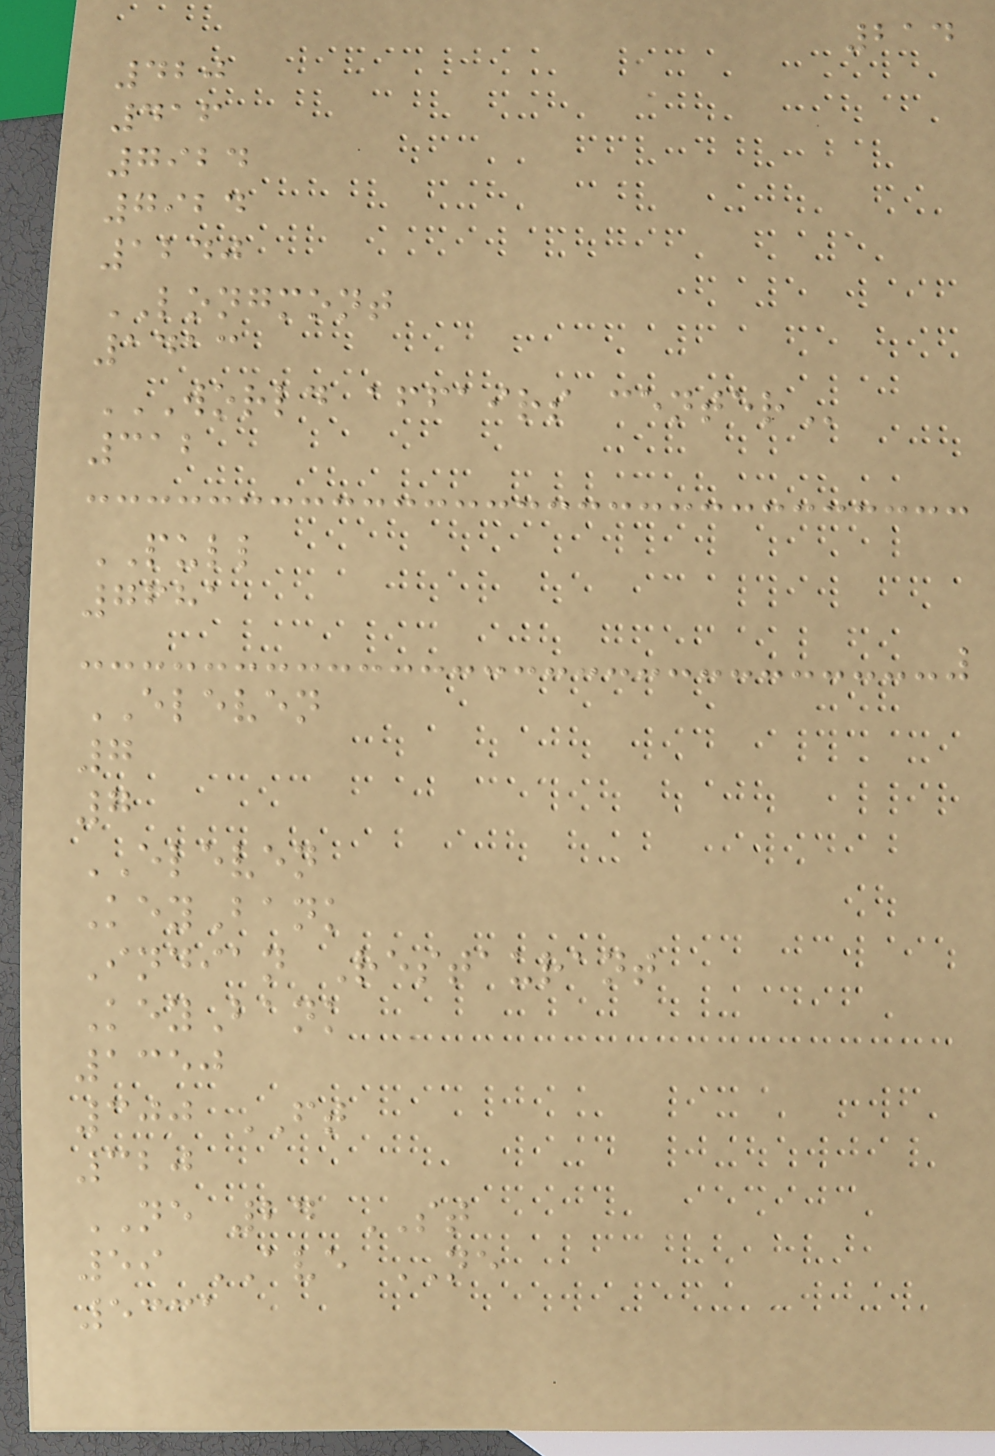214
420
416
7924
7924
1240
LONGMONT
1413
WORLD AFFAIRS CENTER
312
PULL
7681
ELEVEN
7
7
ELEVEN
KeyBank
Indian Restaurant
KeyBank
1350
300 FT
320
NE 24 ST
59 AVE NE
5331
